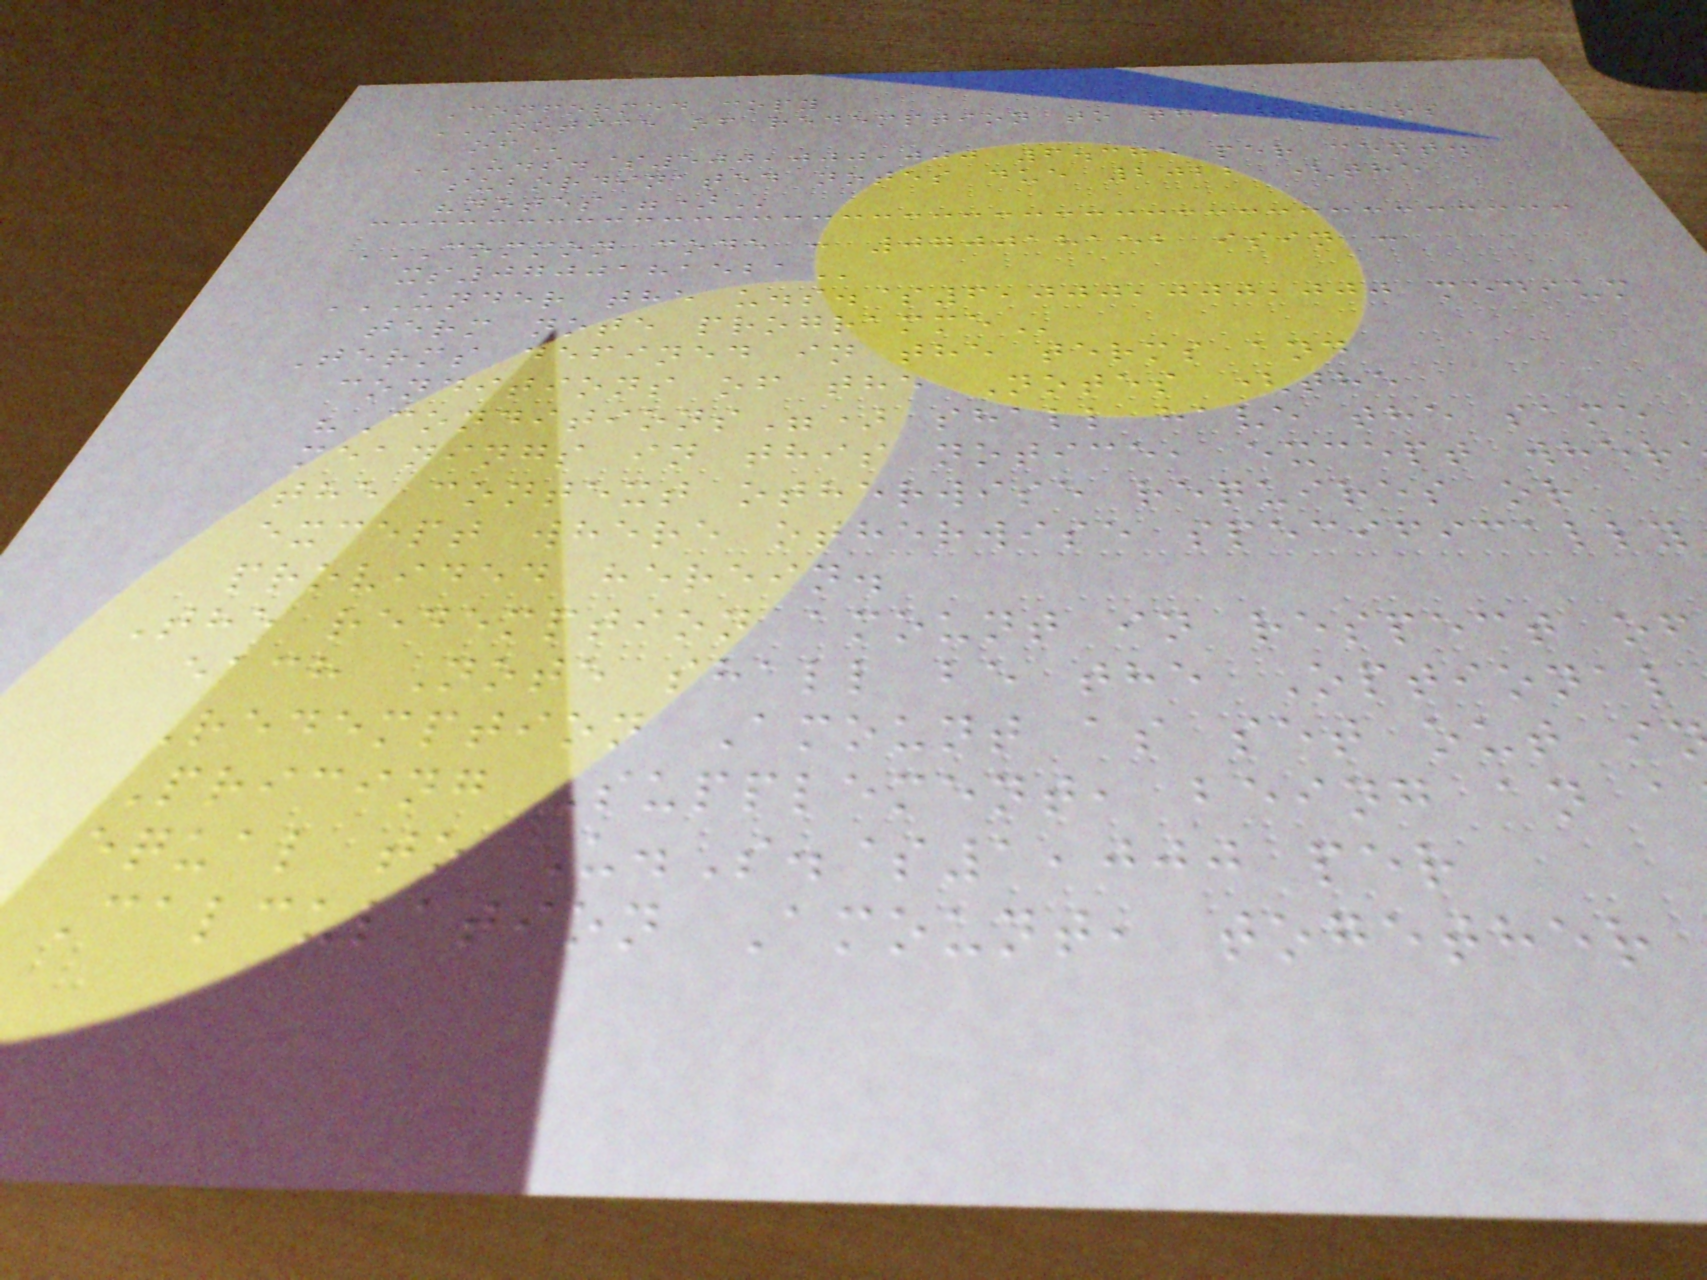Conformed copy
NOTICE OF REDEMPTION TO THE HOLDERS
U.S.$500,000,000 6.375 PER CENT.
subordinated notes due 2022 (the
COMMON CODE : 070018152 ISIN :
UNDER THE U.S.$6,000,000,000 MEDIUM
term note
Terms defined in the terms and
conditions of the Notes (the
"Conditions") shall have the same
meanings in this notice, except wher
the context otherwise requires or
except where otherwise specifically
provided herein.
The redemption amount in respect of
each Note shall be the Optional
Redemption Amount as set out i
Pricing Supplement, being an a
equal to U.S.$1,000 per
Calculation Amount, together
